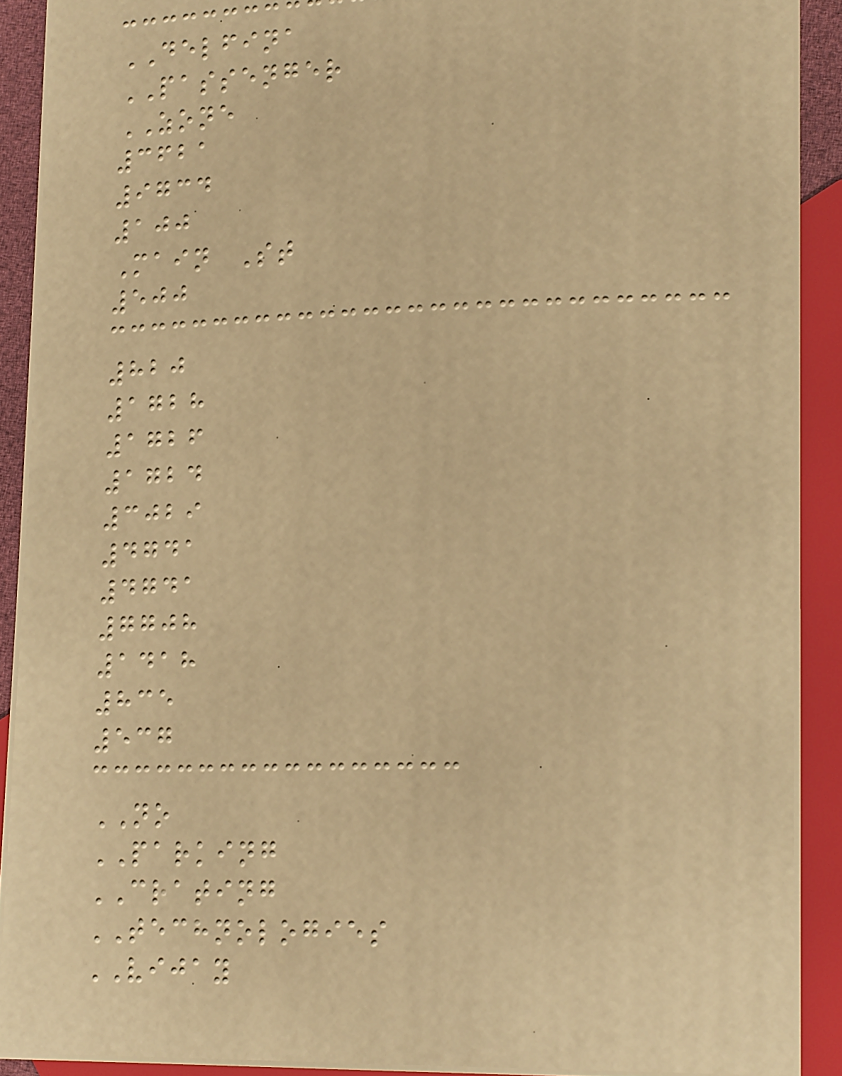DELFINA
PASSENGER
ZONE
3621
9734
100
Main St
500
820
1728
1726
1724
3029
4741
4741
7708
1418
835
537
NO
PARKING
CRATING
TECHNOLOGIES
VIJAY
